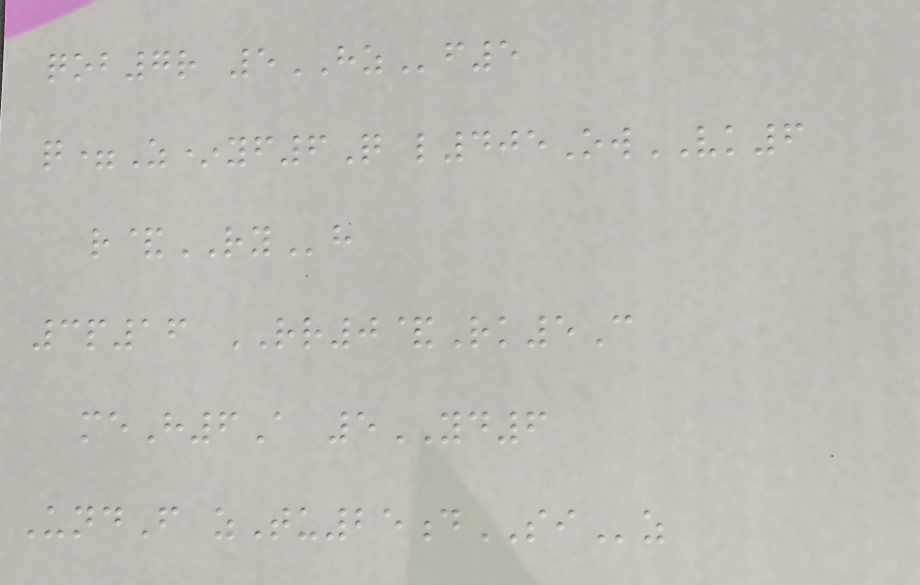qob7r 5HZf5
q=Z*yf6Q l405OwVK6
r&RYh
3p16 RR0&Rk5C
meH6A 5YD6
UndF zTu25dSIz
